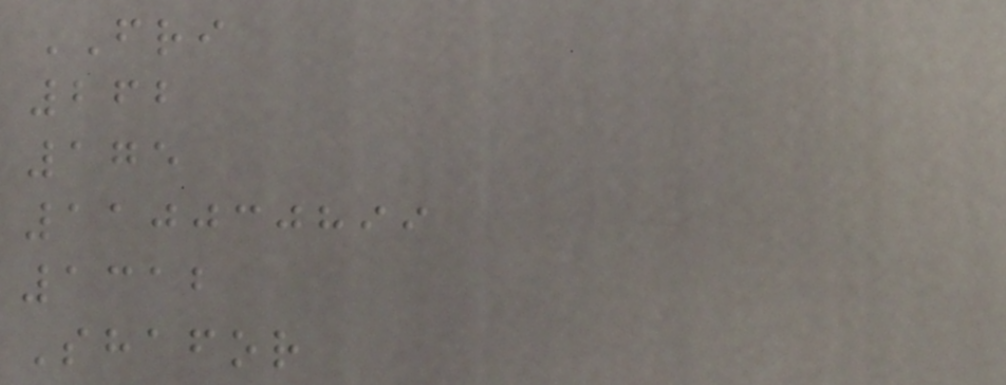FRI
262
175
110030899
1312
Shafor
